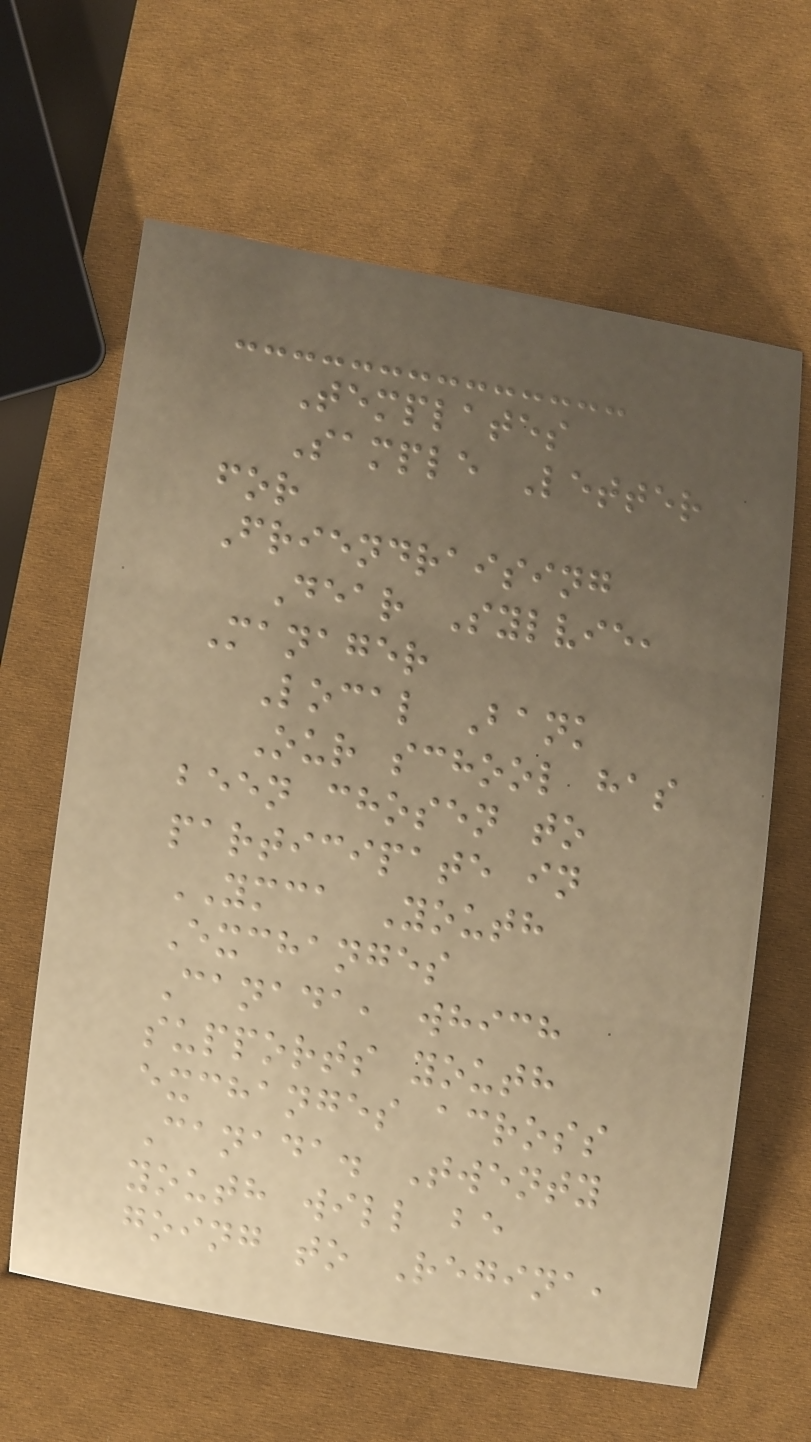Templates
Sample Letter
for
Friendraising
Dear Sylvie,
Manager
Local Bank
Our school has
been chosen to
participate in
YMCA Youth
Exchanges
Canada, which
supports youth
exchanges across
Canada. Twenty
youth will be
going to Regina,
